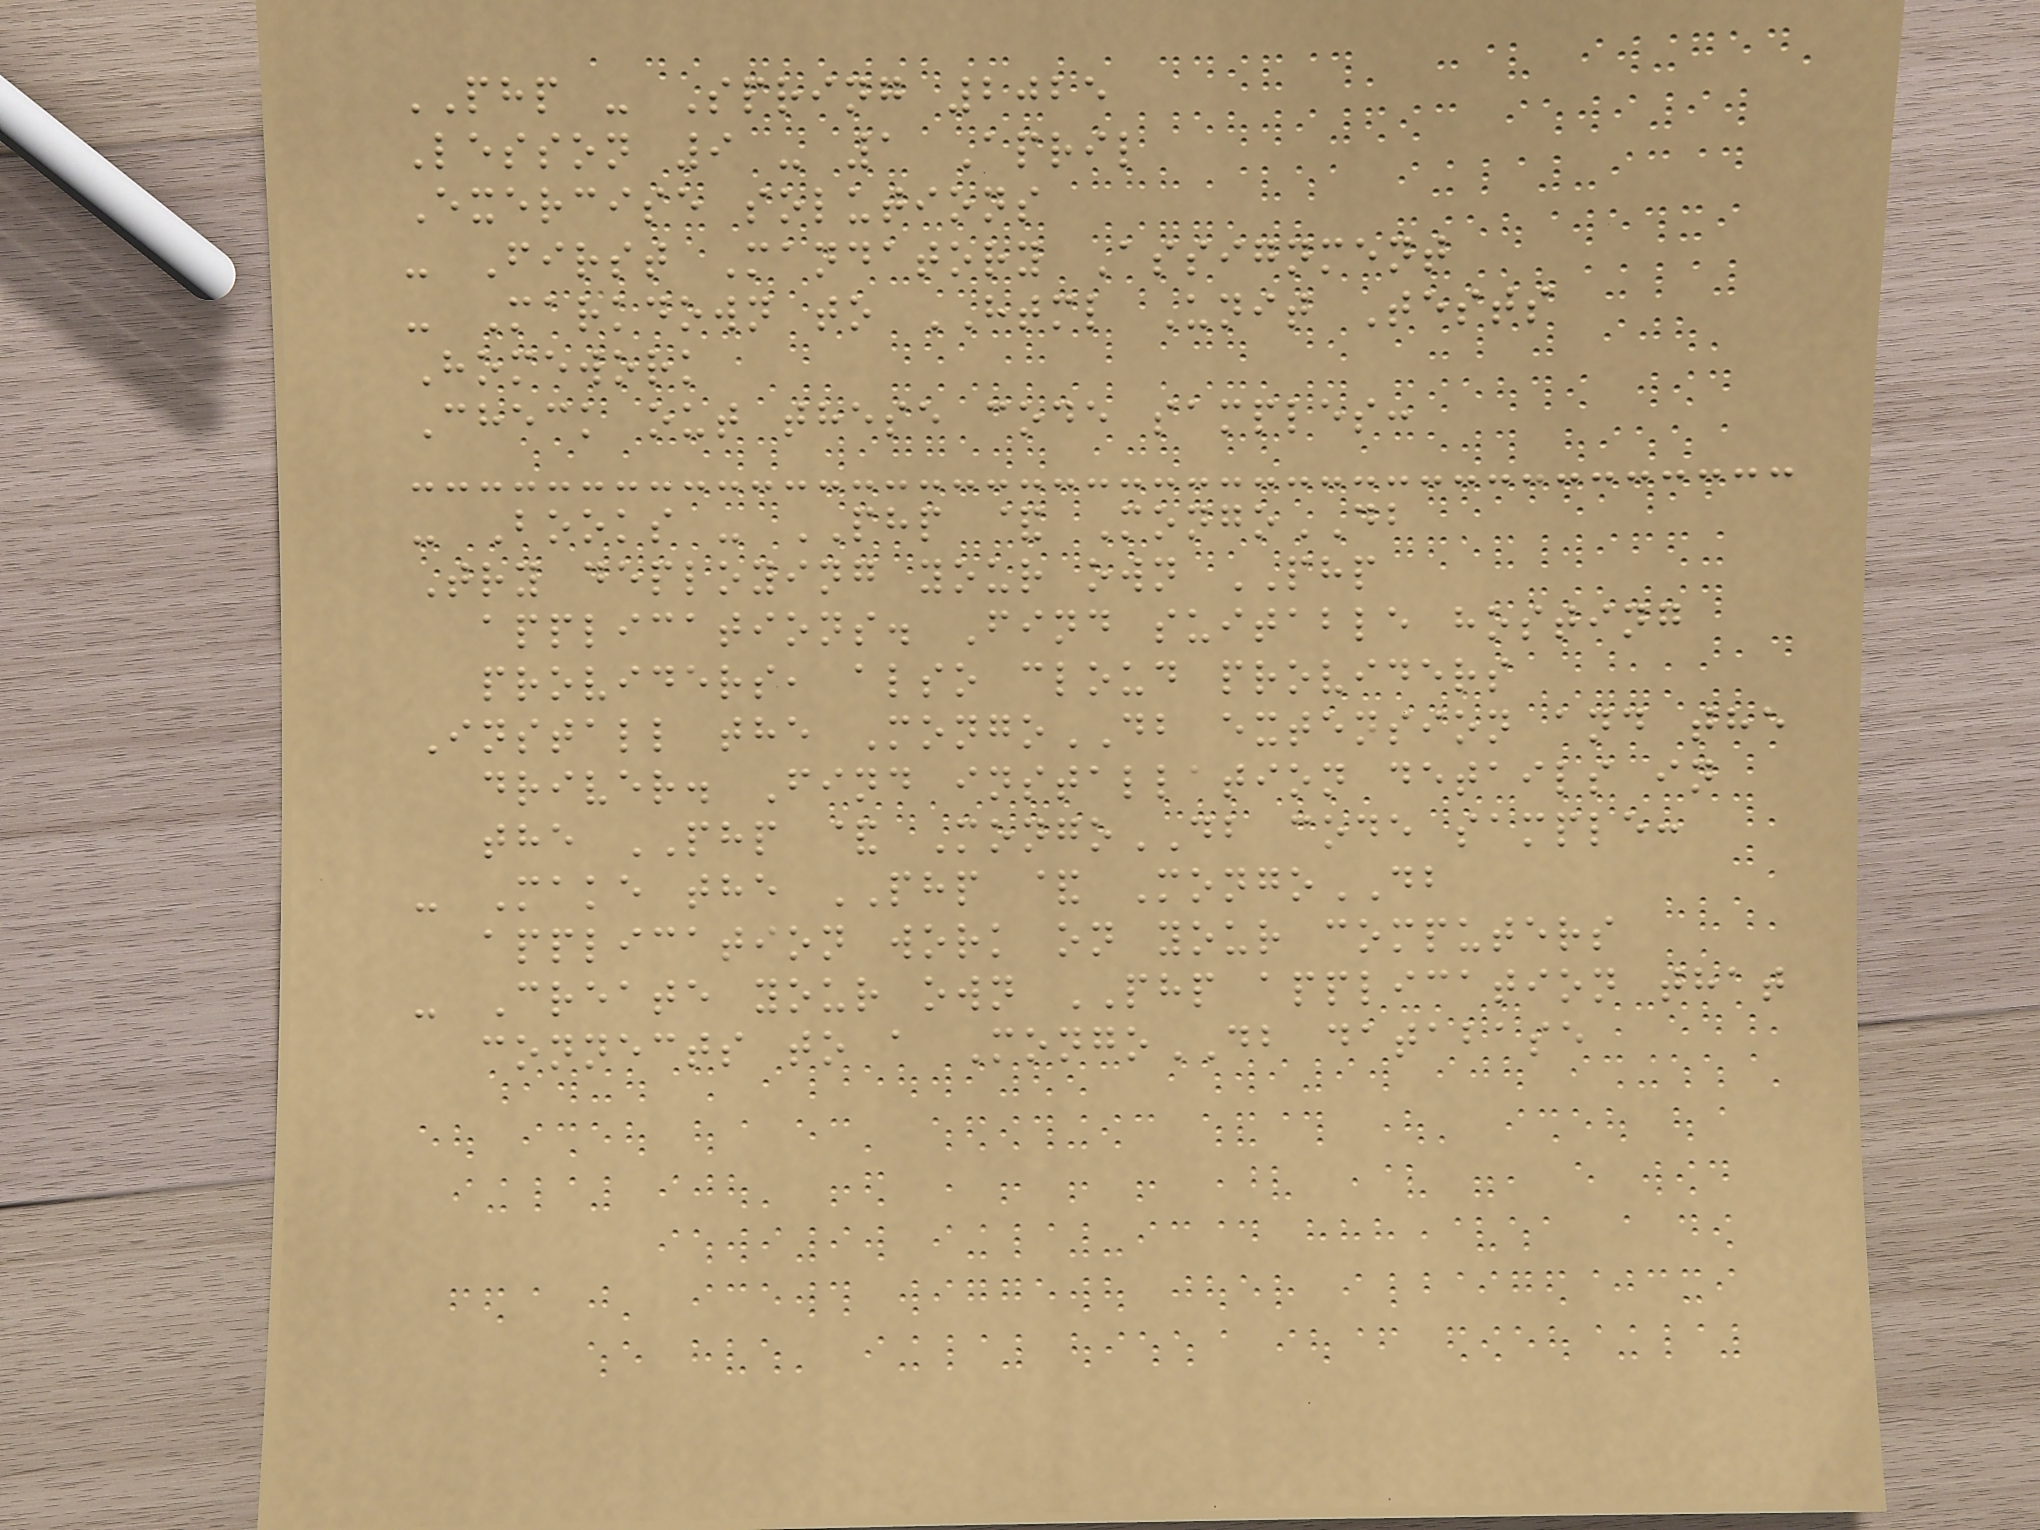PHP - Spring 2025
Lesson 9 - 1 April
Exercise solutions
- First Mandatory Assignment
- Markdown to HTML Unit Tests
Homework
Check out these code samples:
- Books - PHP & MongoDB
Try deploying your own PHP
applications. Find suitable hosting
providers, also cloud providers
Install the MongoDB extension and the
driver. Find installation details in
the PHP & MongoDB code sample:
- Make the PHP & MongoDB
application work on your computers
- Create your own PHP application that
connects to a MongoDB database
